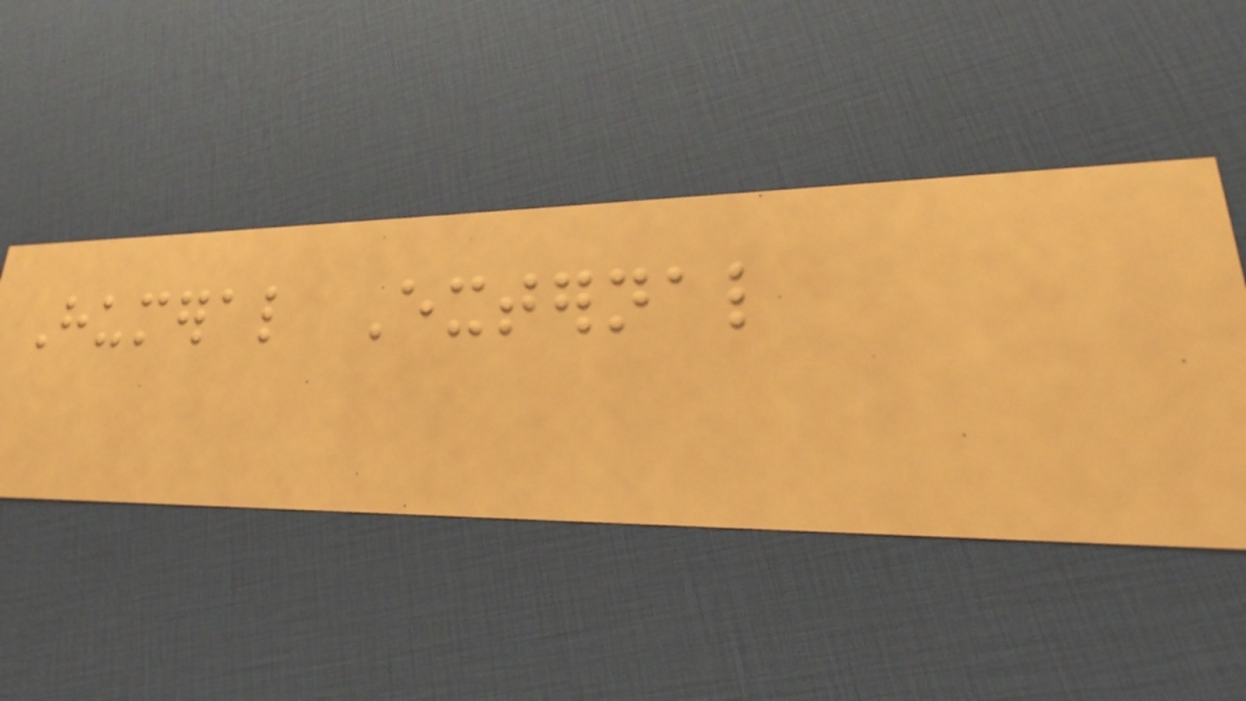Humeral External
